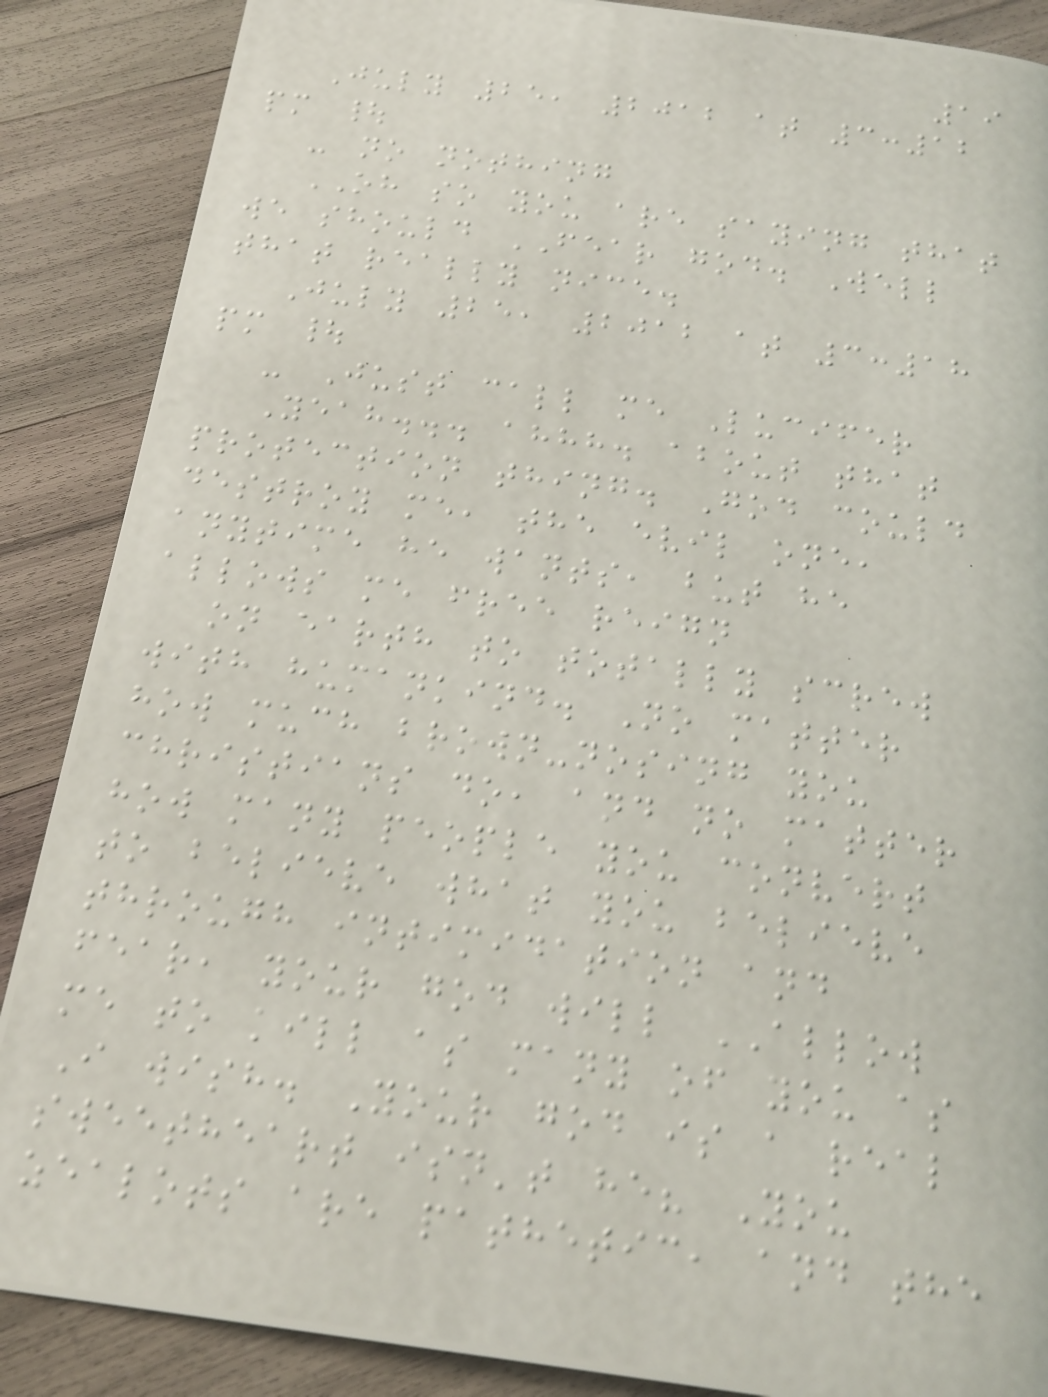19
July 25, 2012 at 3:12
pm |
- no nothing
OH so you are saying that
we should FEAR god. Well
that really nice.
July 25, 2012 at 3:18
pm |
- Just call me Lucifer
Yeah... ahhh. about that
protection thing. God could
destroy me, the evil one,
anytime he wants, but he
allows me free reign
on earth to totally screw
with humankind. No matter
how much brown-nosing you
christians do, and no matter
how many people you convert
to believe what you believe
through intimidation and
fear, your god will ALLOW
me to kill as many of you as
I wish. Your god is a real
sweetheart isn't he? You
zealots are pathetic, and the
